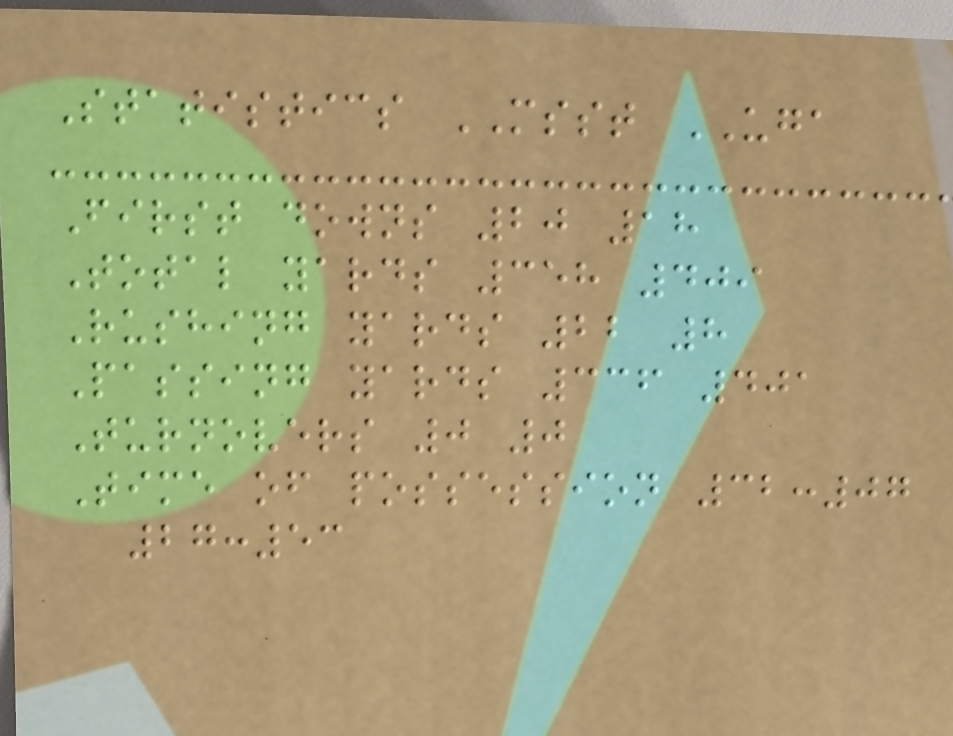Statistics MSST UGA
First downs 20 18
Total yards 358 409
Rushing yards 22 8
Passing yards 336 401
Turnovers 0 0
Time of possession 32:07
27:53
